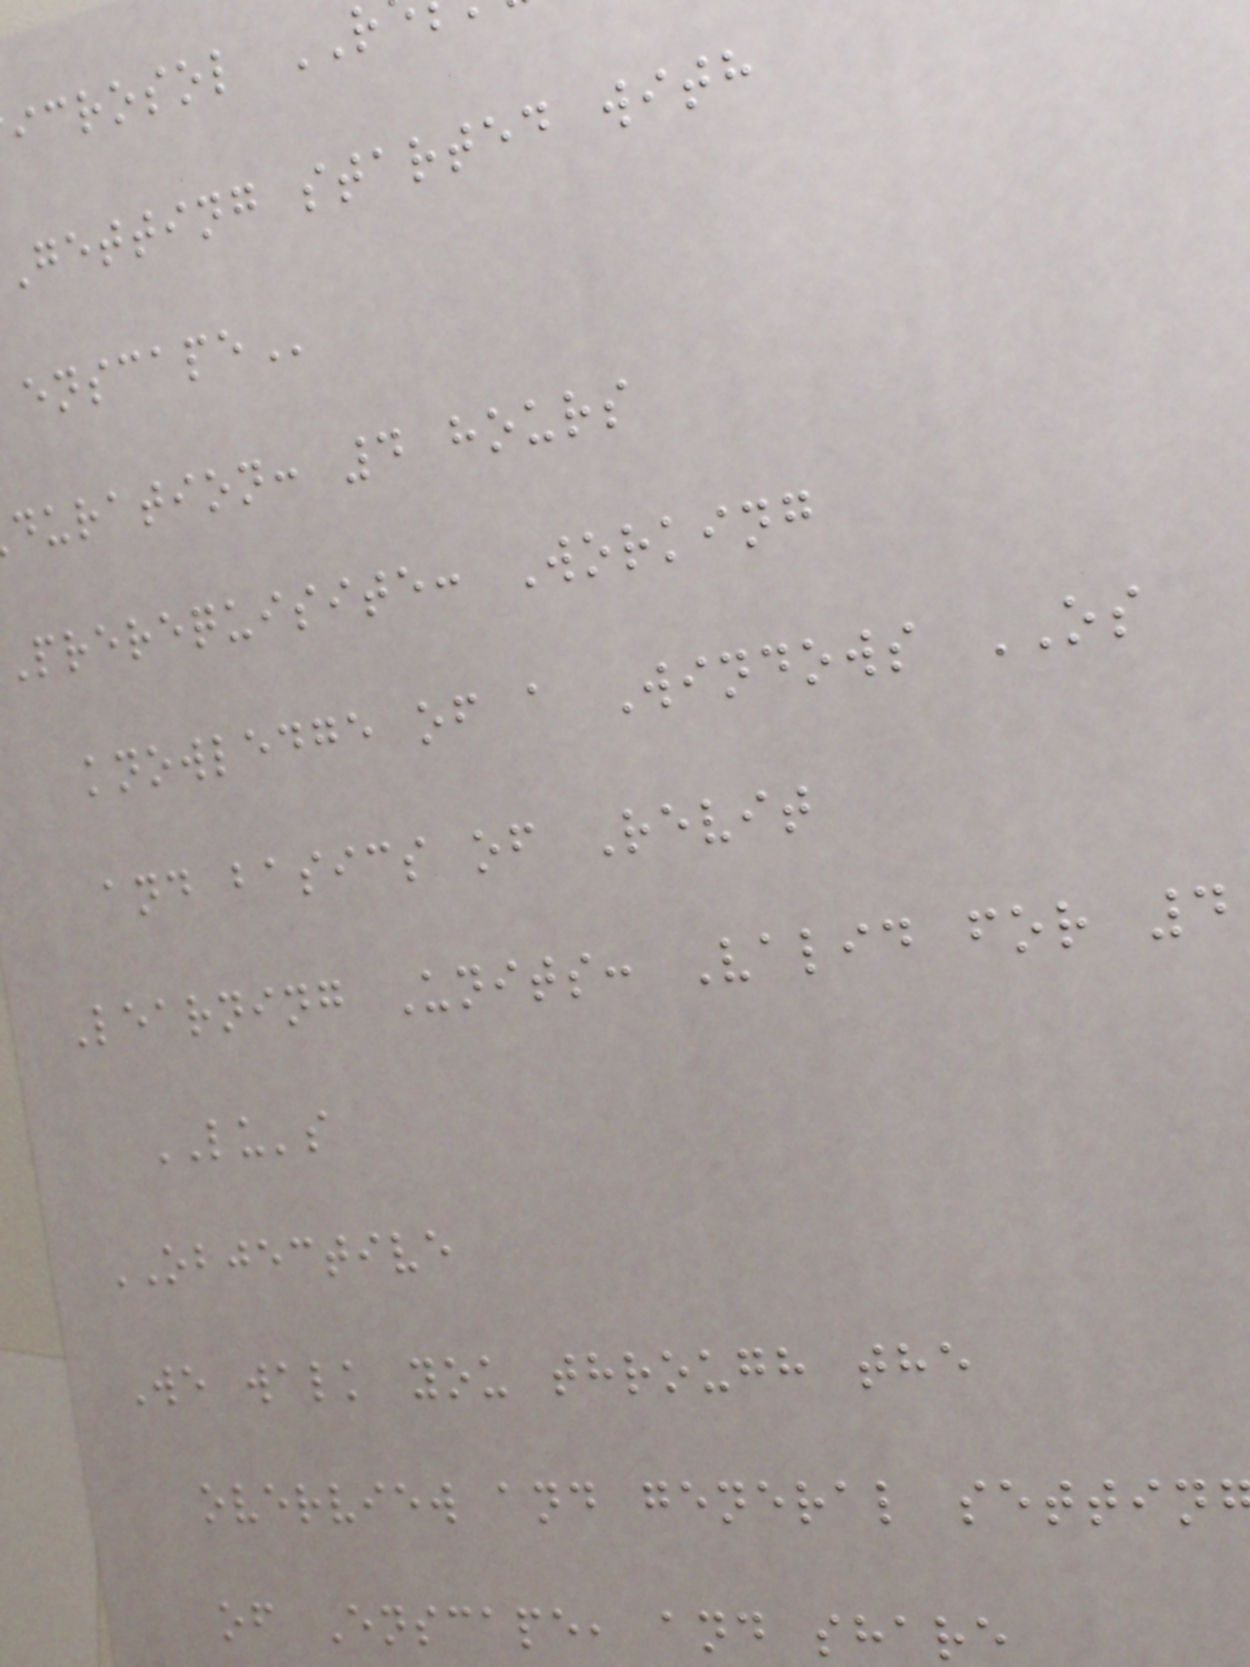icrosol
getting started with
duration: 4 hours
Prerequisite: Working
knowledge of a Windows OS
and basics of Revit
Learning Units: Valid for 4
LU's
OBJECTIVE
We walk you through the
overview and general settin
of Enscape, and share
